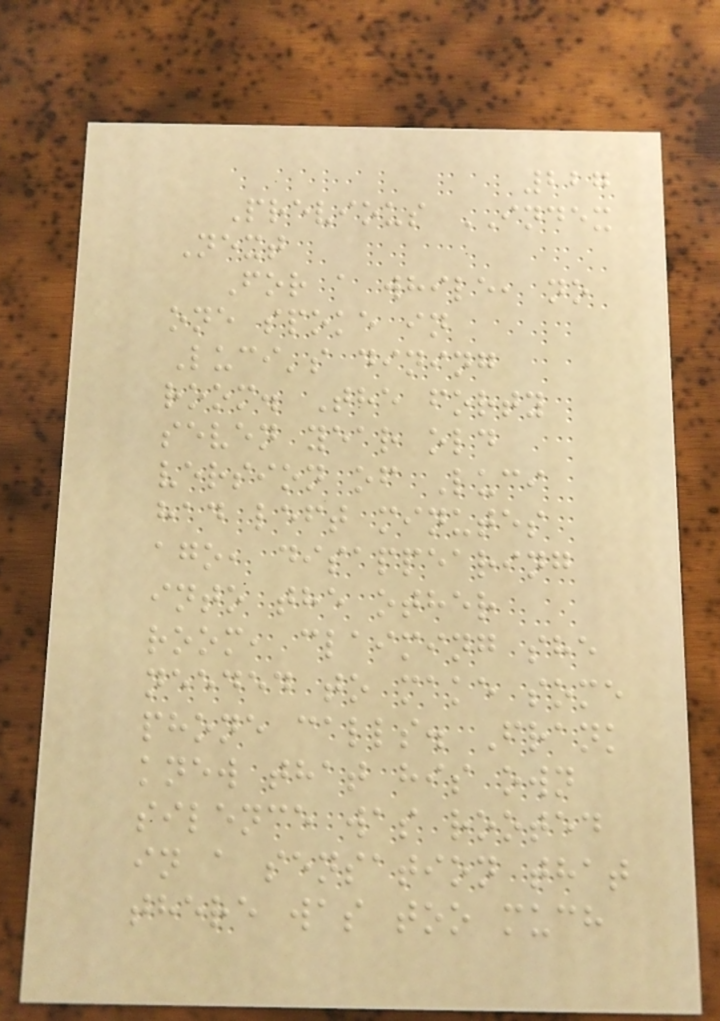227
Previous INDEX
Next
For a while, no
one spoke in
Luci's dining
room. The forty
seven year old
version of Luci
had left minutes
ago, disappearing
into the other
room, claiming she
needed to make some
phone calls. Frank
knew that his own
silence was rooted
in a sensation that
there was too much
